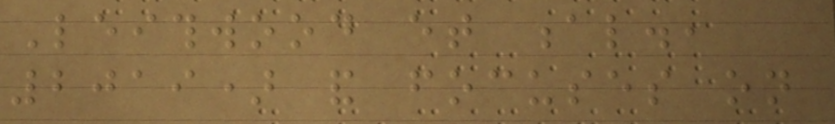Leithwood et al.,
2019) and focuses on
